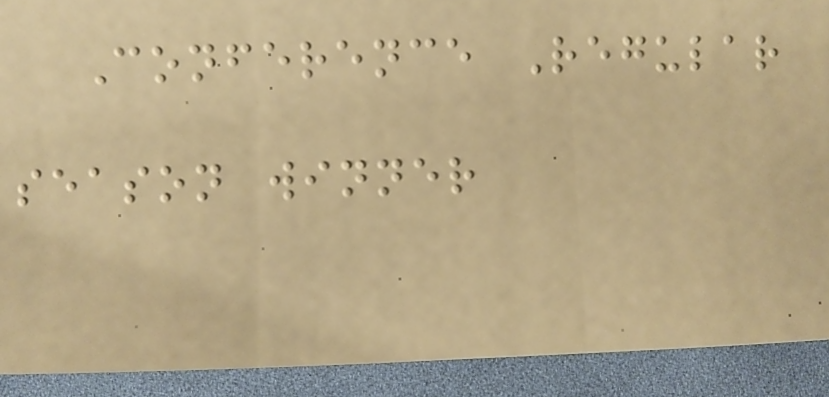Conference Regular
season winner
